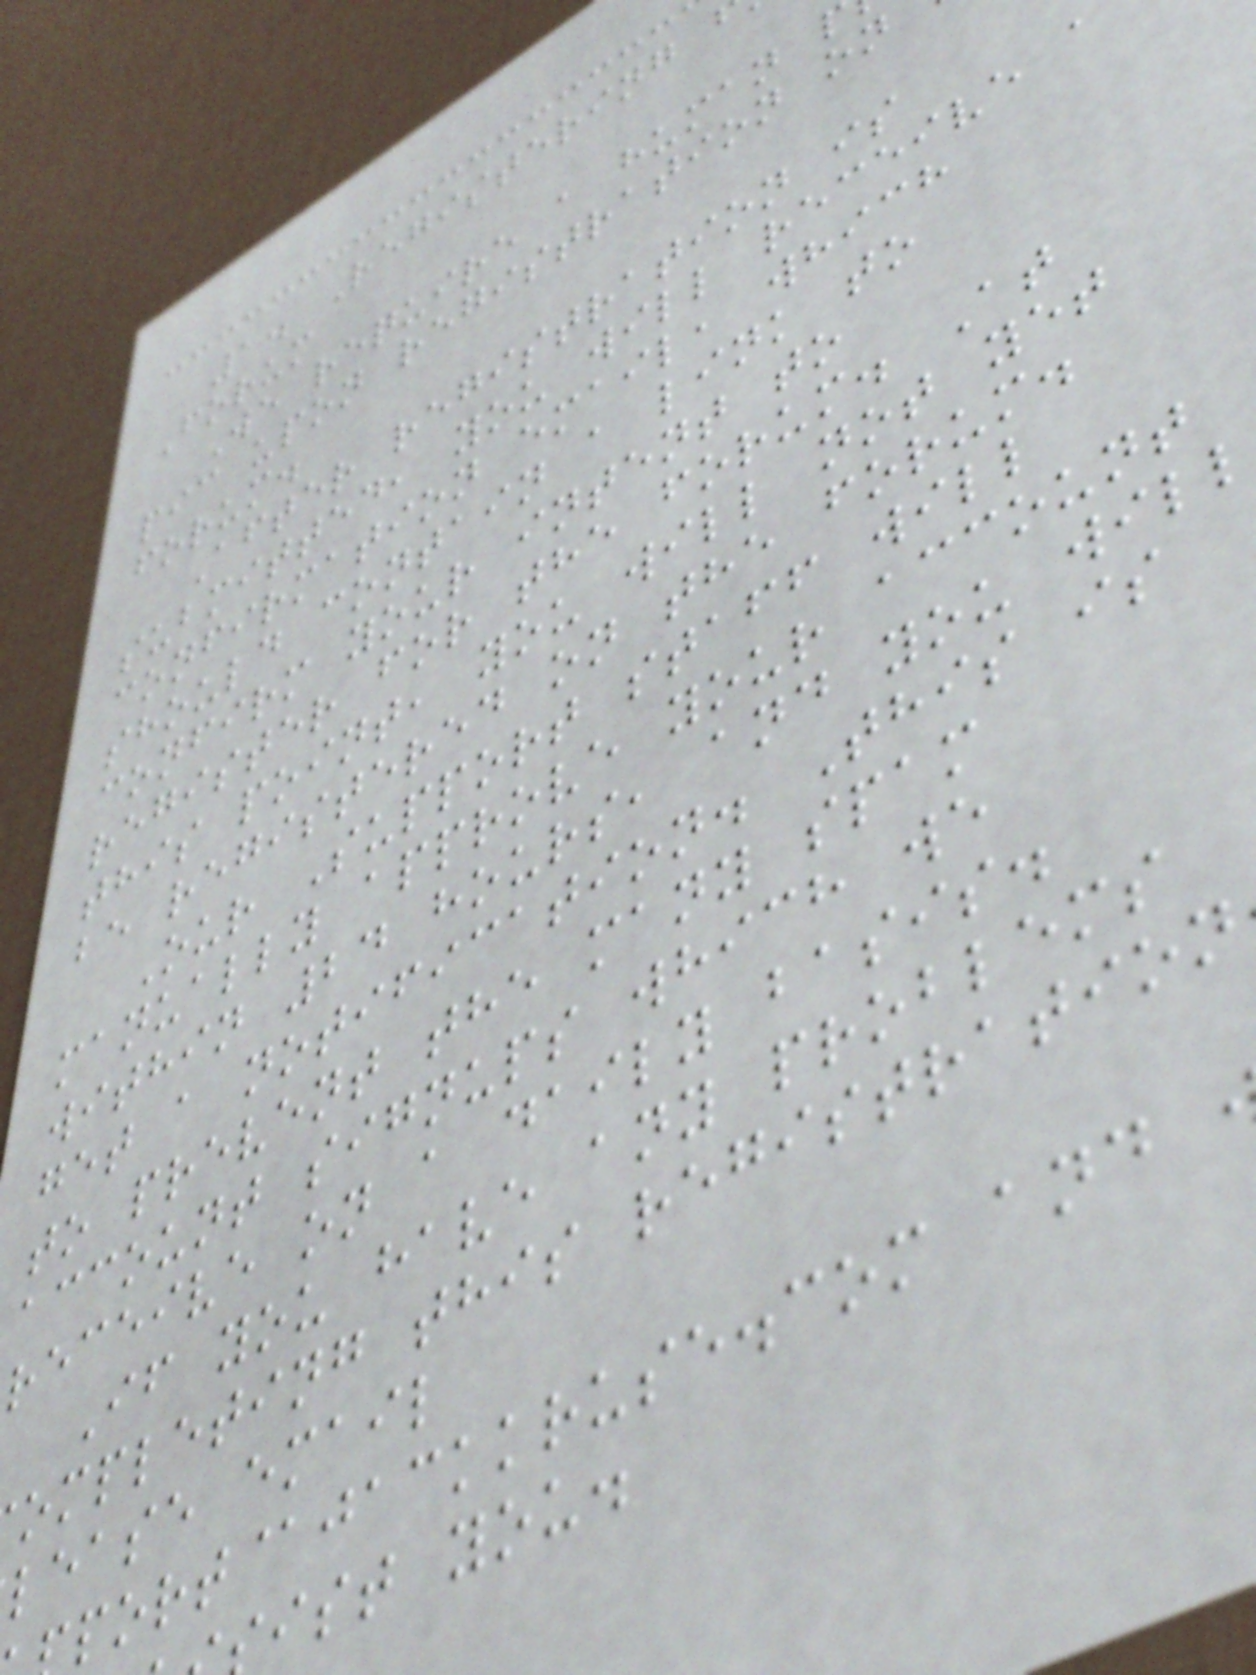1. Registering
Forum
We require a human
pic upon registration on
forum.
After registration is
submitted, you will receive a
confirmation email, which
should contain a link to
confirm your intent to
register for the forum. At
this point, you will not yet
be registered on the forum.
Our Support staff will
manually approve your account
within 24 hours, and you will
get a notification. This is
to prevent the many spam
account signups which we
receive on a daily basis.
If you have any problems
ompleting this registration
lease email
port@jackkruse.com and
ist you.
